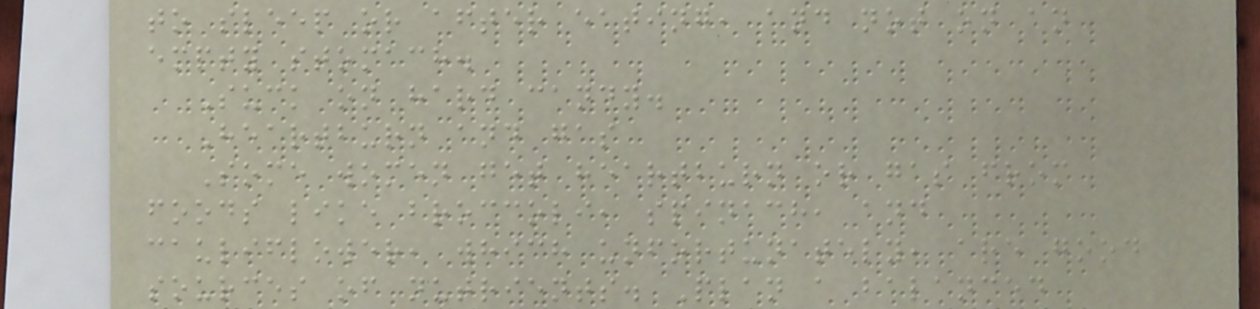to sleep or after eating, and not on an
empty stomach.
Suck on hard candy.
Heartburn and gas
Some women get heartburn or gas from
foods like broccoli, spinach, and
cauliflower, which unfortunately, are good
sources of nutrients. Plan a balanced
